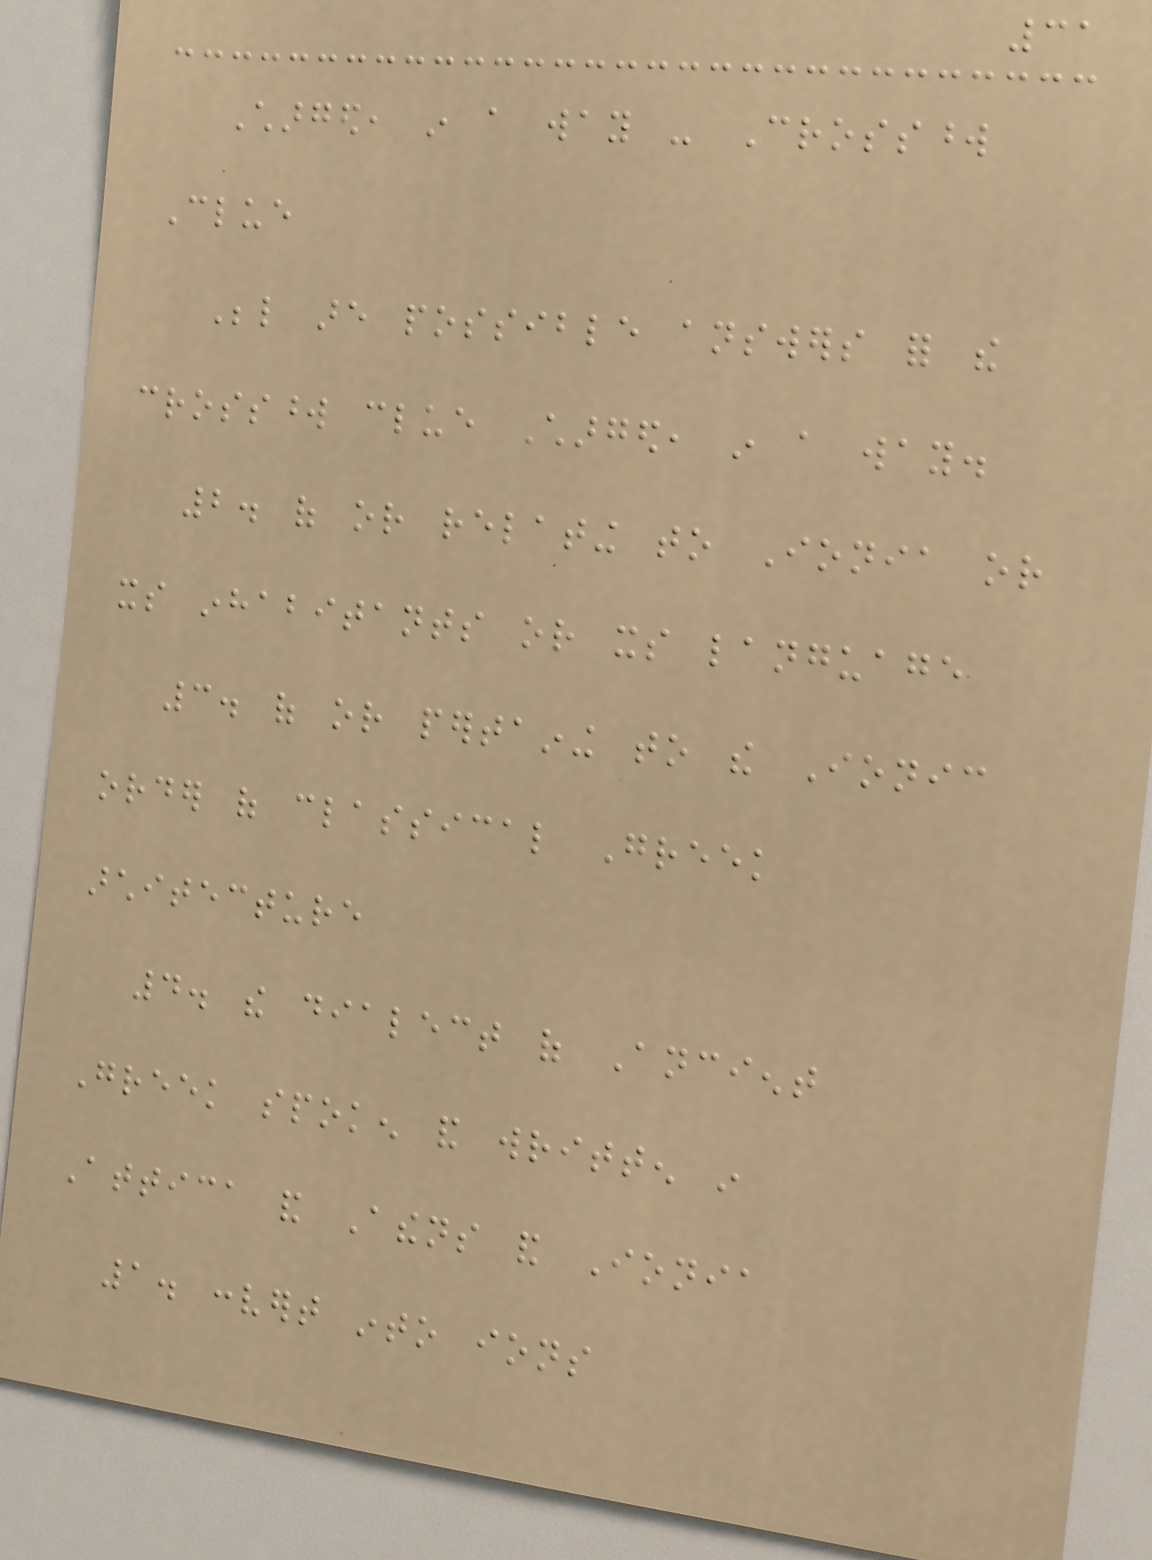31
Charged, in a way - Crossword
Clue
Below are possible answers for the
crossword clue Charged, in a way.
2. of or relating to Ionia or
its inhabitants or its language
3. of or pertaining to the Ionic
order of classical Greek
architecture
4. the dialect of Ancient
Greek spoken and written in
Attica and Athens and Ionia
1. convert into ions
